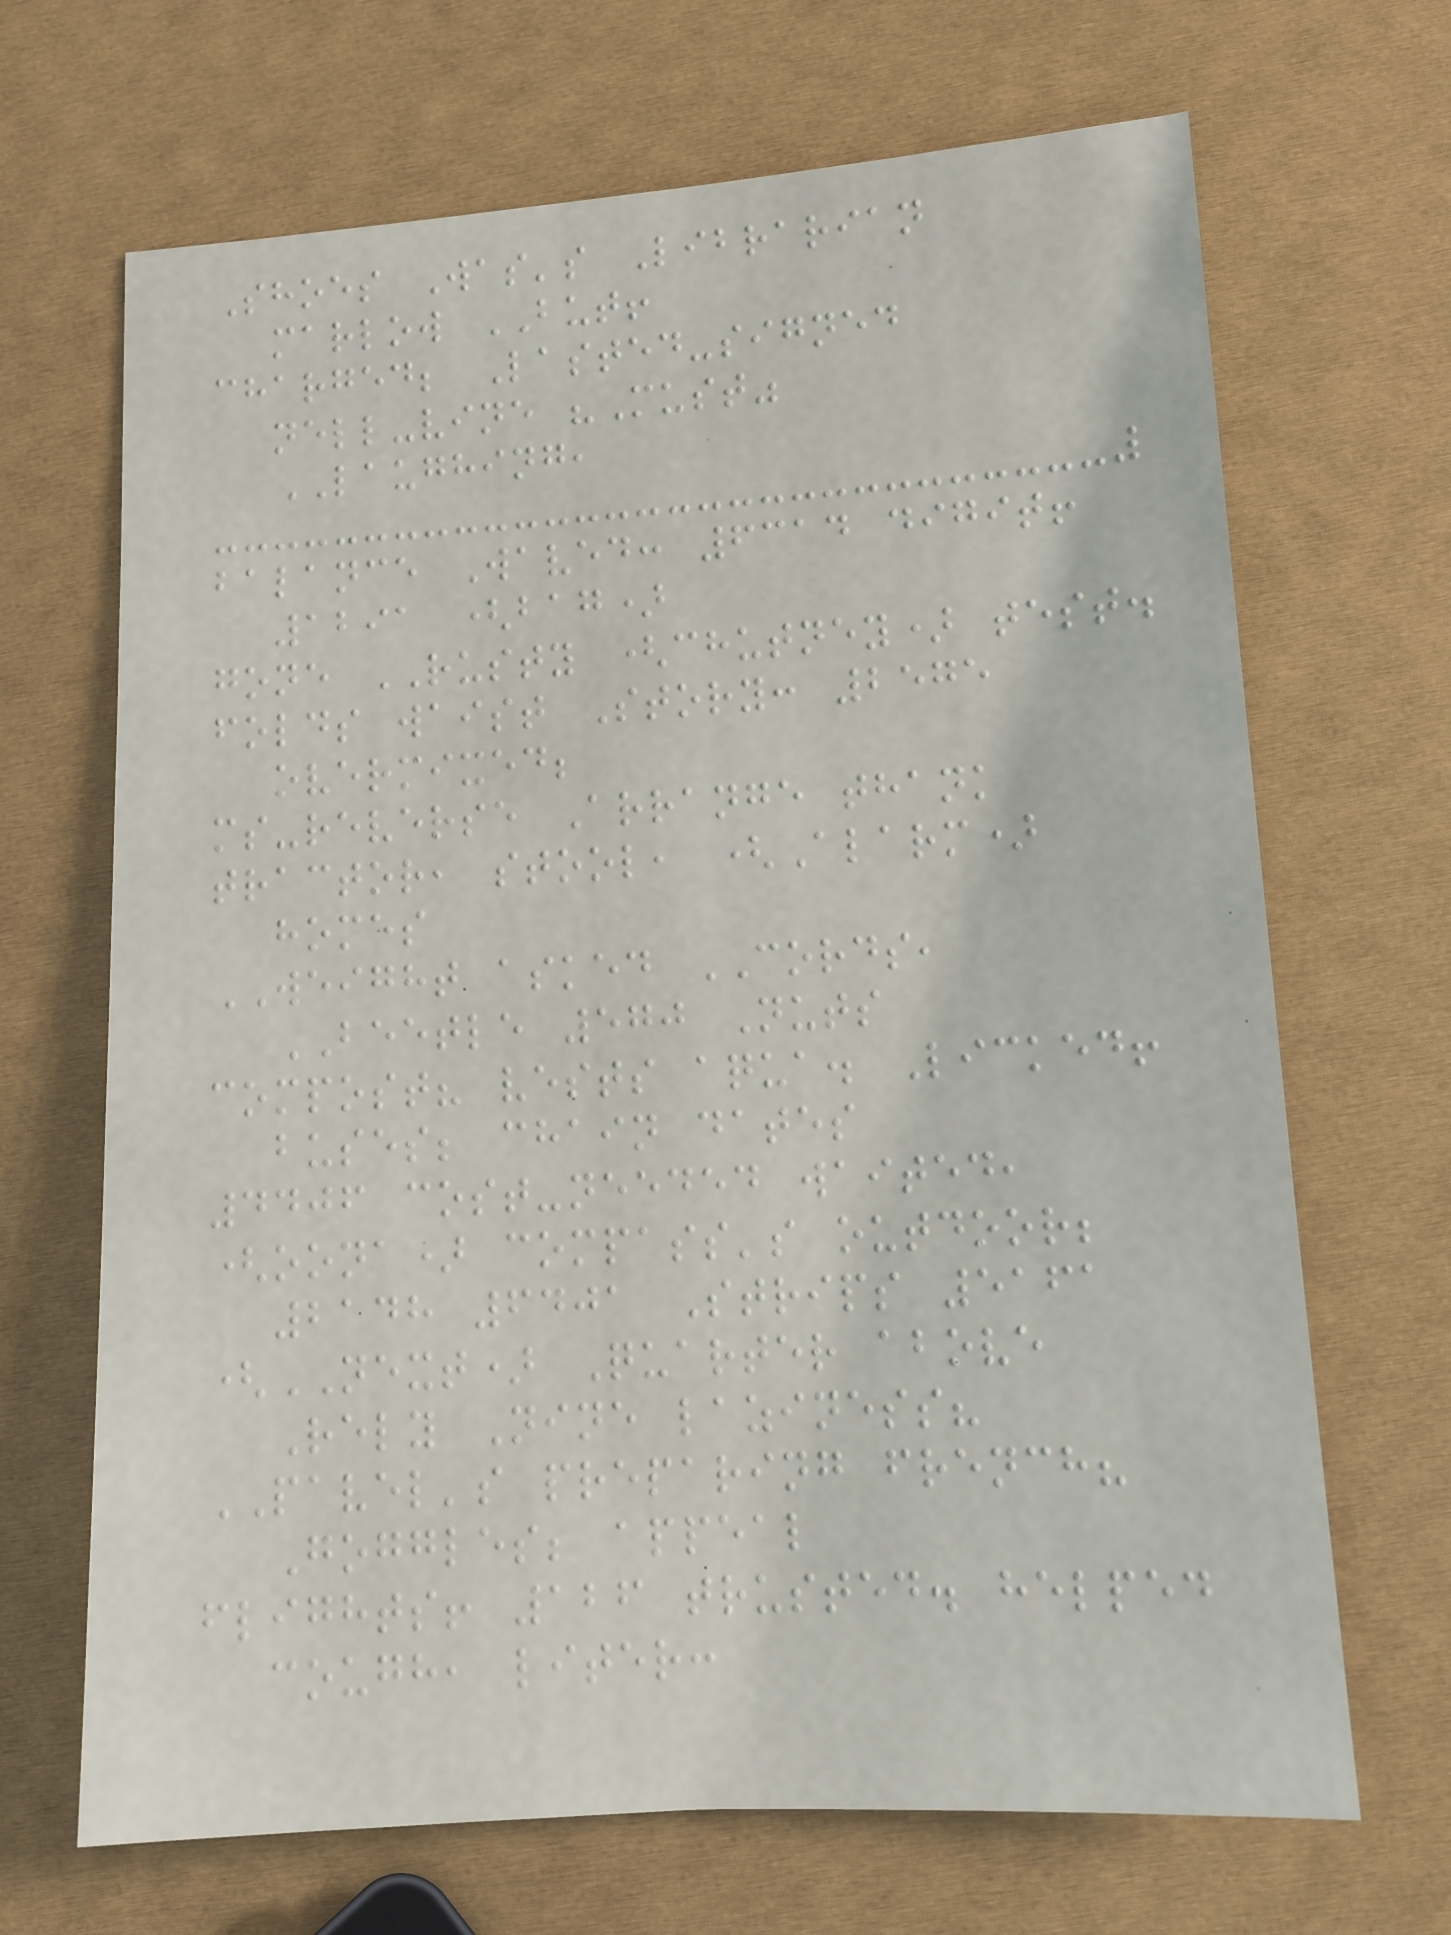Shoes Was's Librarian
marlow BUT!
charged; Lasted-signed
nell-vine "Must"
LAUGHING,
balance Waved: 6314 digit!
1291 (bag)
gone RUSTY (chutney) test.
folds waist Story: 2575
overmixed;
ms-reverse Arrange thank
tractor, stool, (Alarm)
homes
WEIGHT asked CORDS,
BEETLE 570 Nuts
compost? vests aqua. Licked!
buses; chain dates
4406 cost-needed waited,
(oona) compass's outdoor;
2148 6401 Strips 5161
(NEXT) Quarter above
Rely Nine laziness?
PAVEL's preparing french?
Goggles; appeal
flights! 126 trusted. helped
cough, liter:
